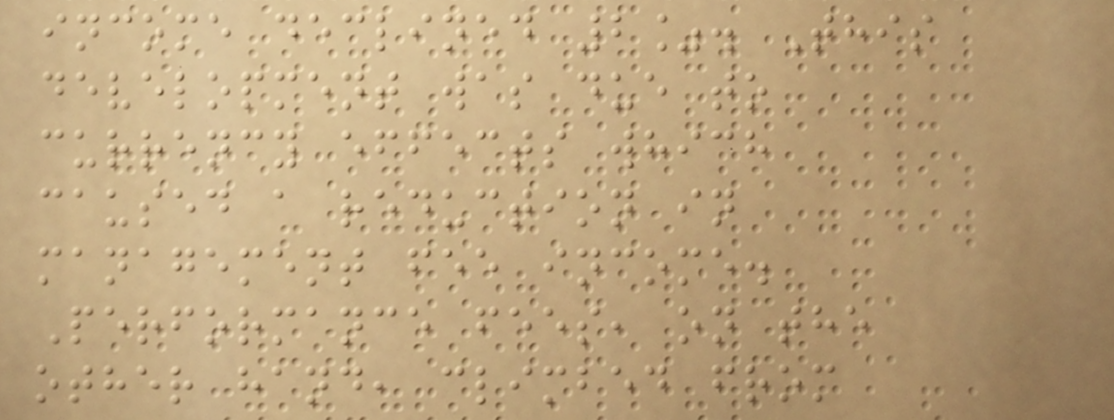income declined 2%. This
development was due to
currency effects which
caused a reduction in
management fee income.
Performance fees, on the
other hand, climbed from
